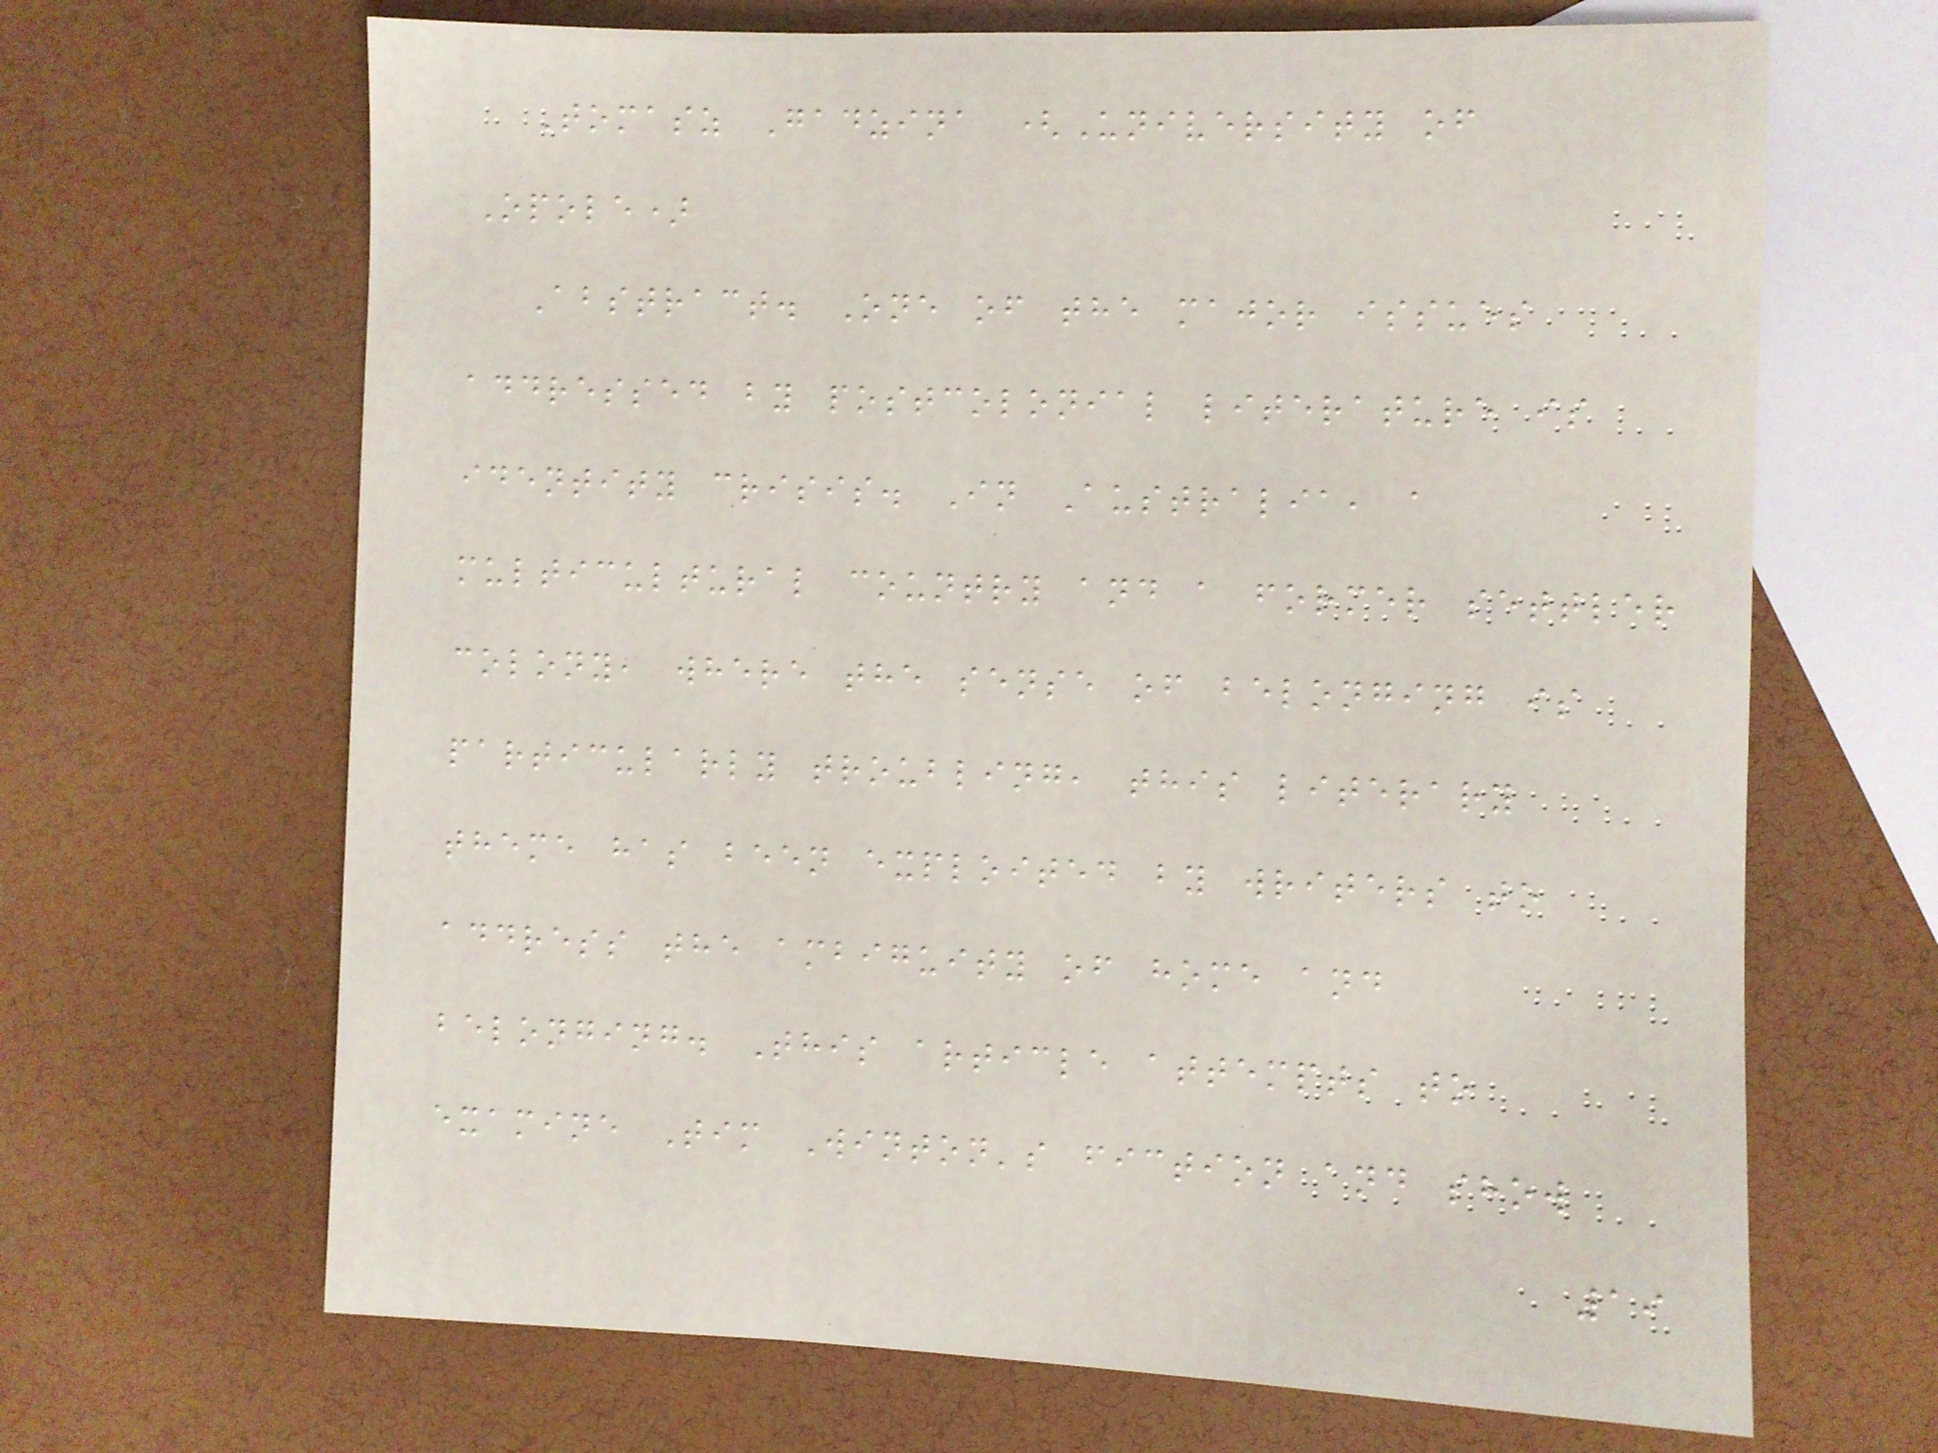Tomasz Gadzina (University of
Opole)
Abstract. One of the major issues
addressed by postcolonial literature is
identity crisis. In Australia, a
multicultural country and a former settler
colony, where the sense of belonging is
particularly troubling, this literary
theme has been exploited by writers to
address the ambiguity of home and
belonging. This article attempts to
examine Tim Winton's fiction and show
19
